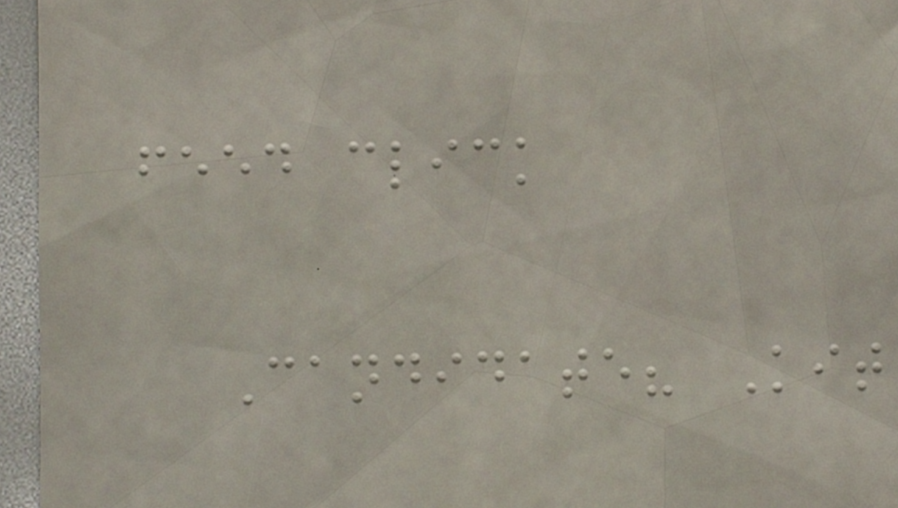feed click
Candidate? Kit
